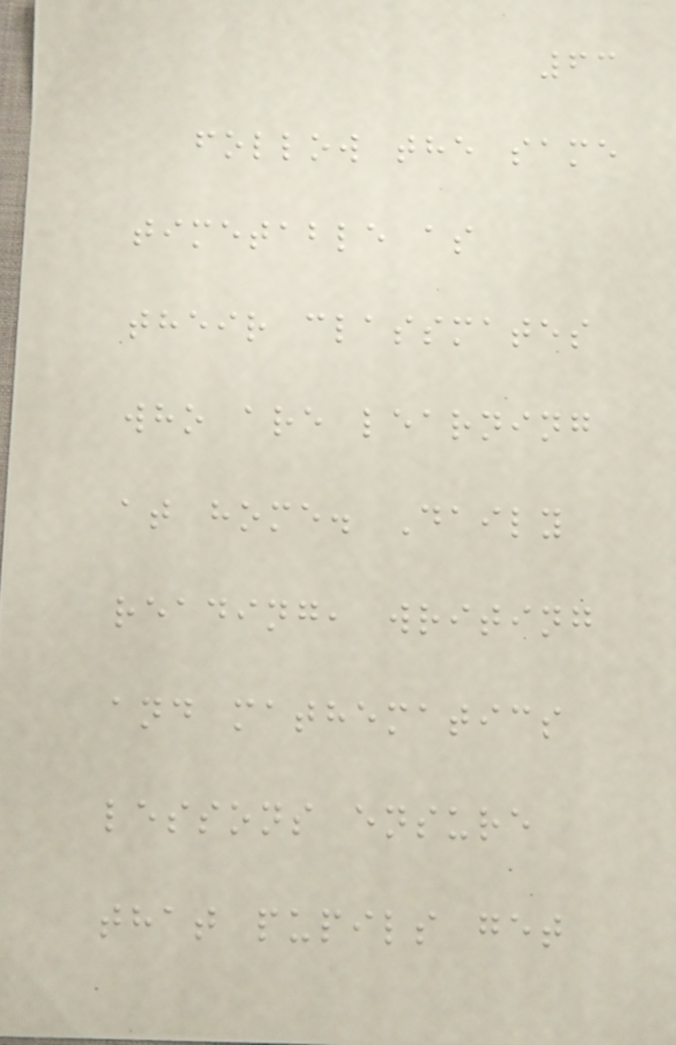63
follow the same
timetable as
their classmates
who are learning
at home. Daily
reading, writing
and mathematics
lessons ensure
that pupils get
